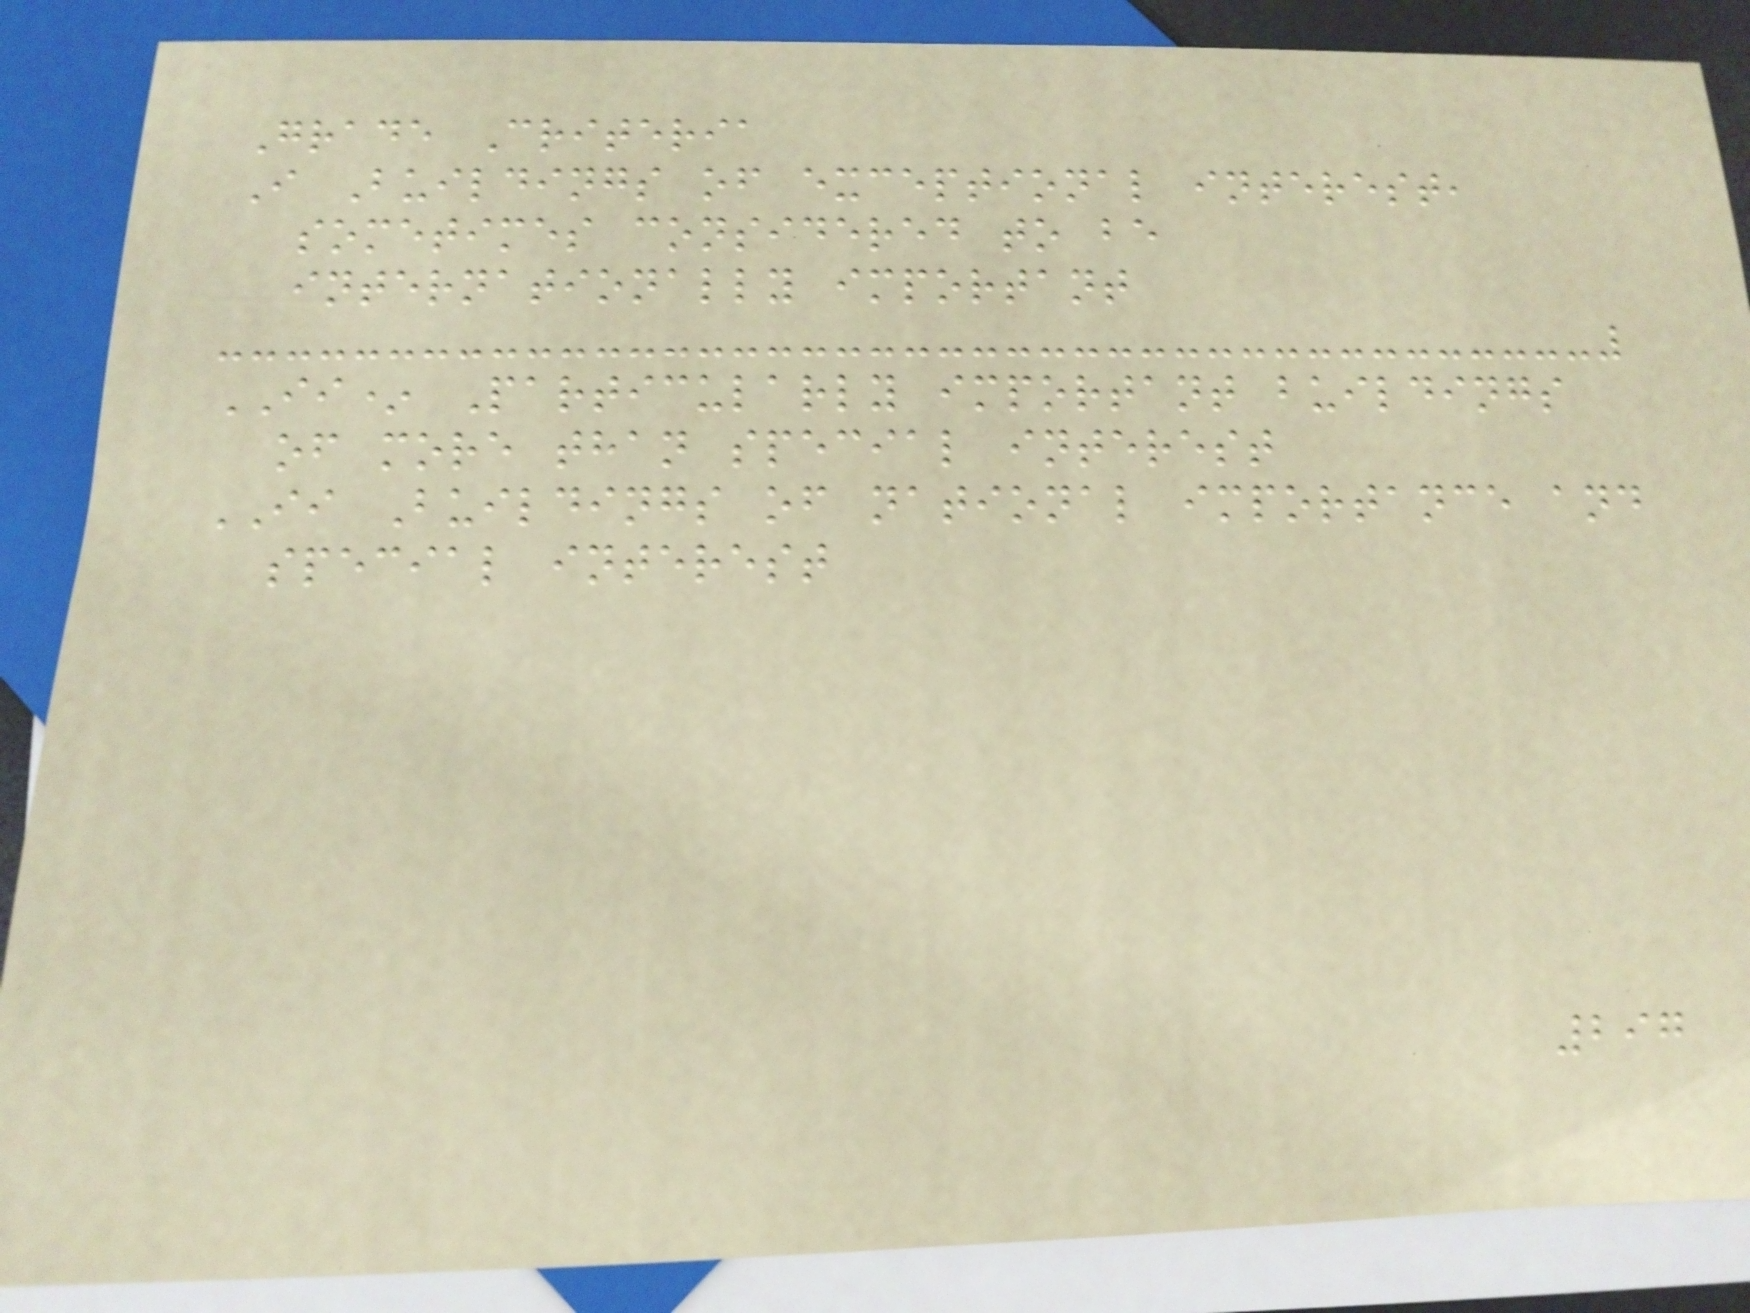Grade Criteria
I Buildings of exceptional interest,
sometimes considered to be
internationally important
II* Particularly important buildings
of more than special interest
II Buildings of national importance and
special interest
297
